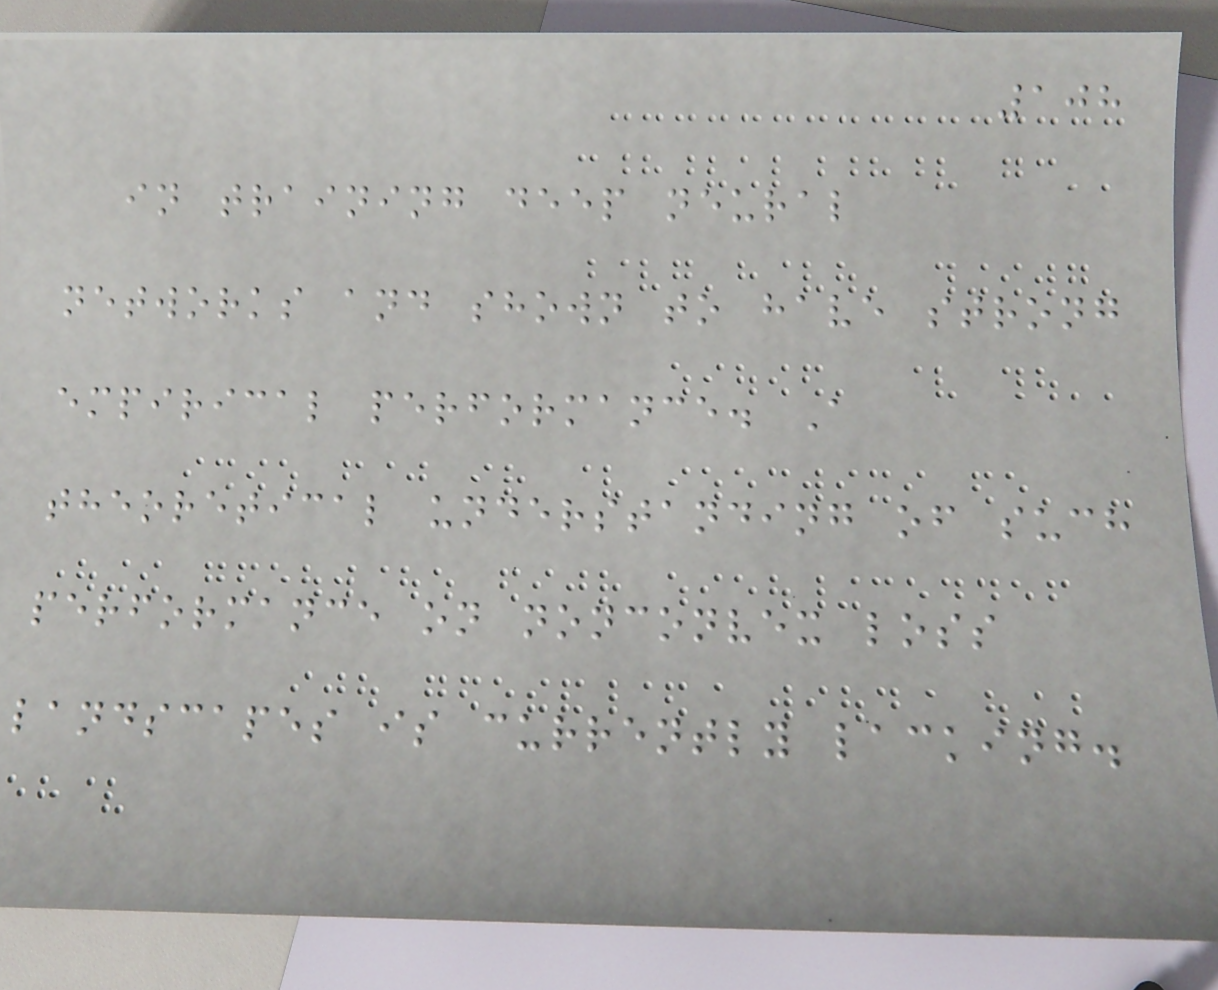108
in training deep neural
networks and shown to have strong
empirical performance. A
theoretical understanding of such
performance on nonconvex loss
landscapes is currently lacking.
